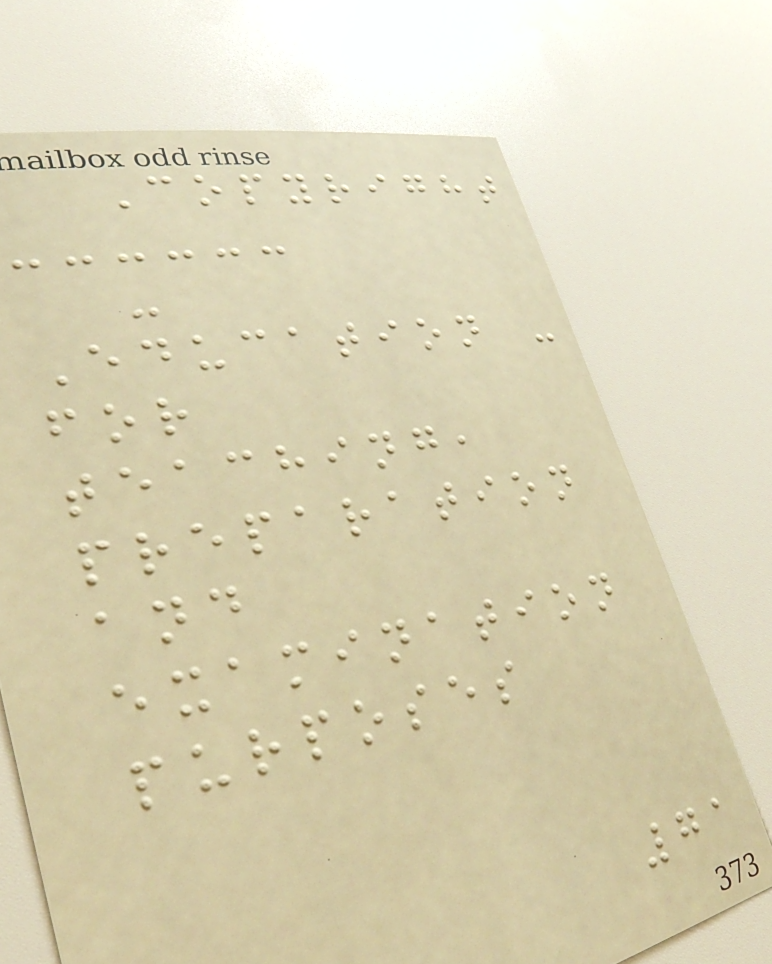Copyright
-
Education -
for
teaching,
preparation
and
examination
purposes
71
